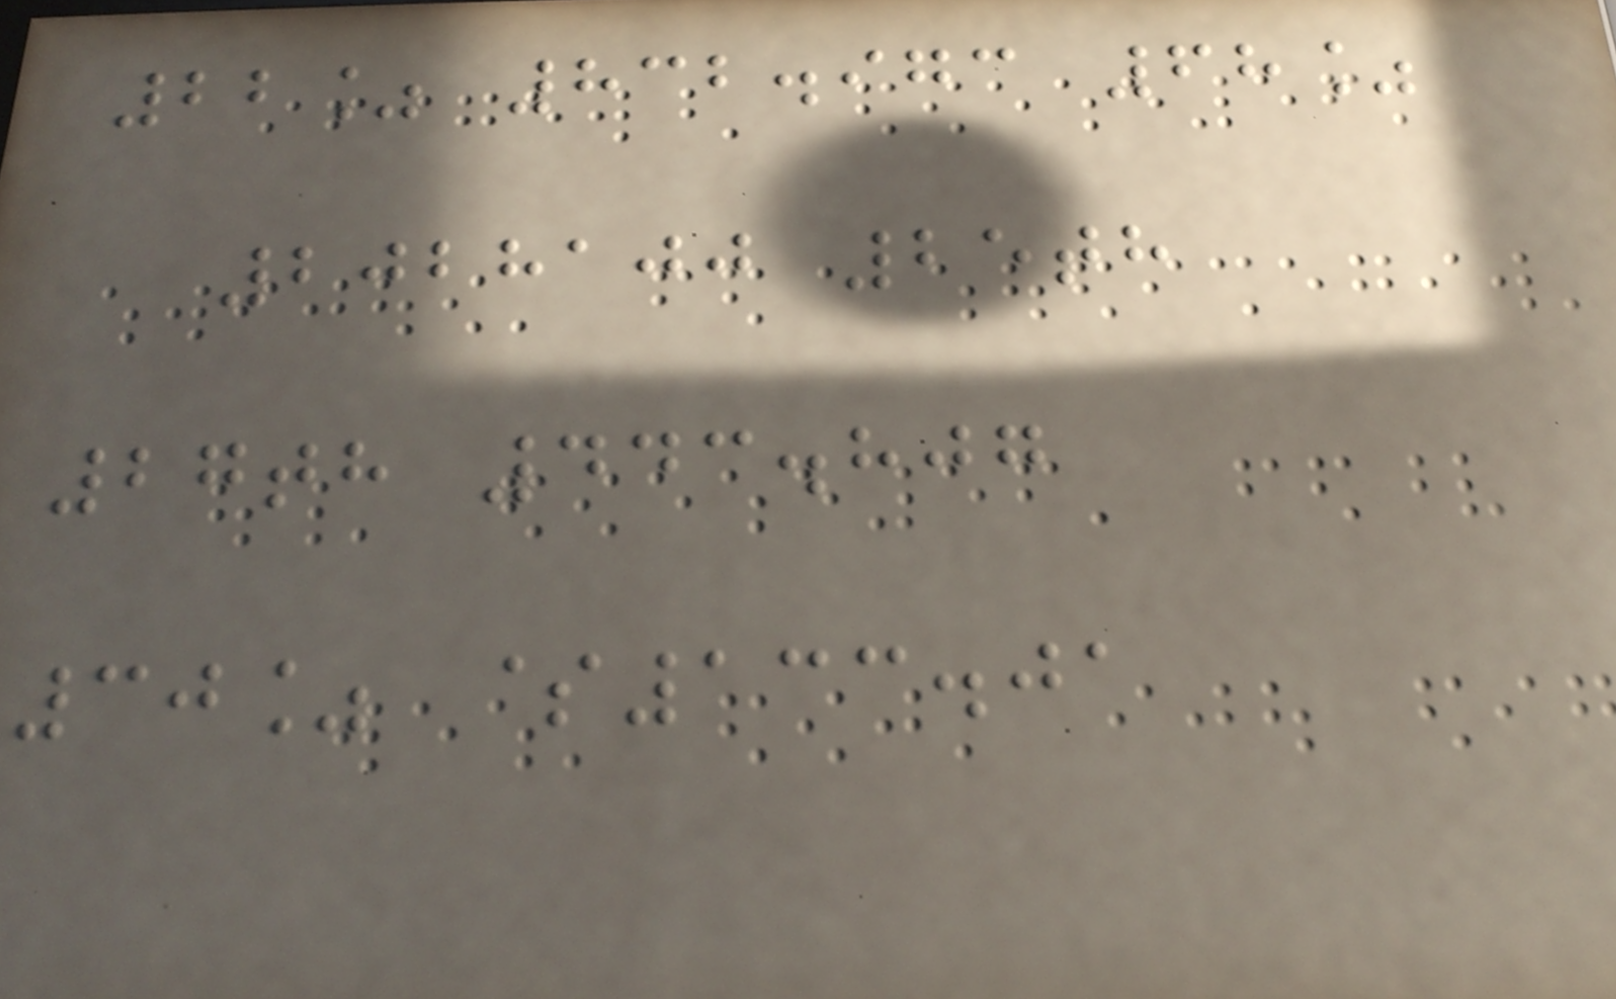22% 832.973 68%
2028100 25th
27th 443.807
30% $133.01
